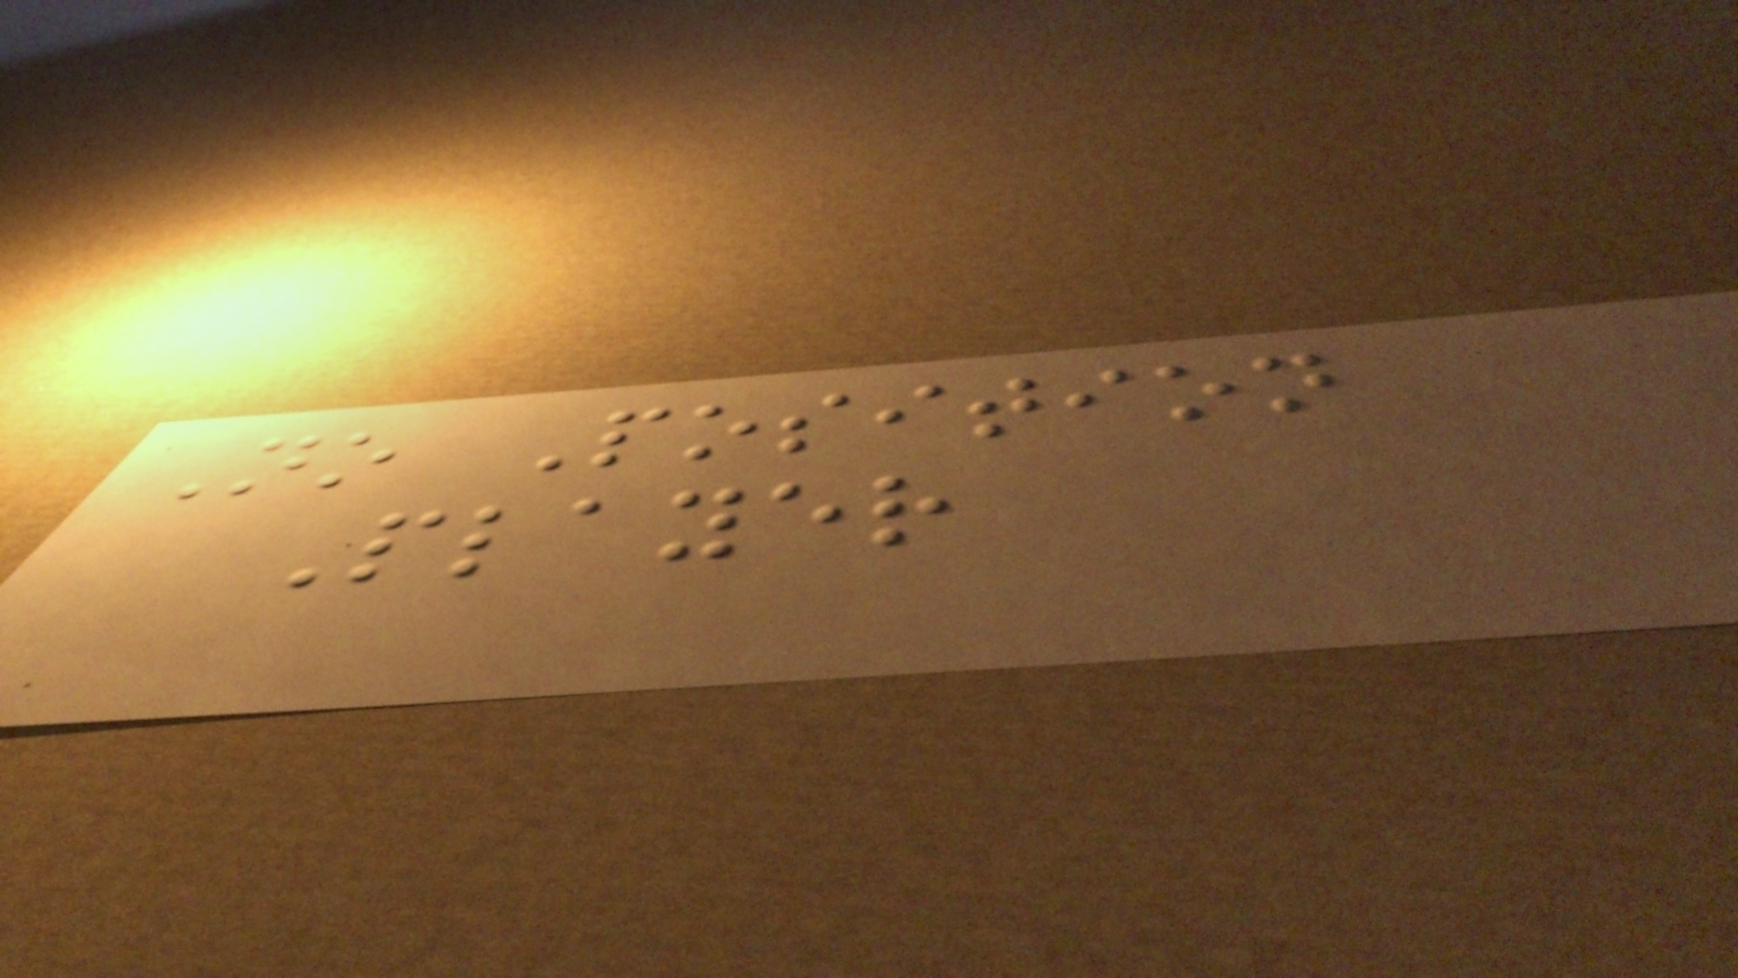No Position
Player
